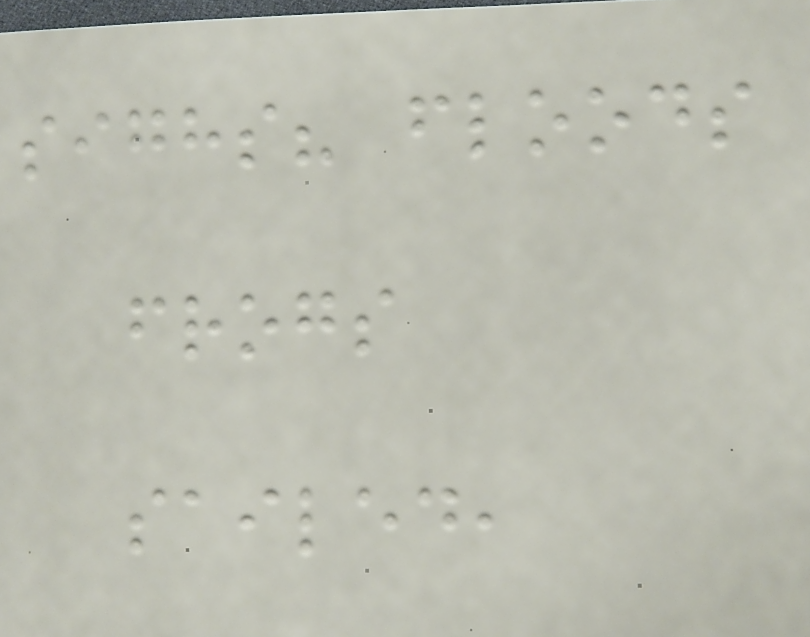sighs? floods
frogs
sailed,
